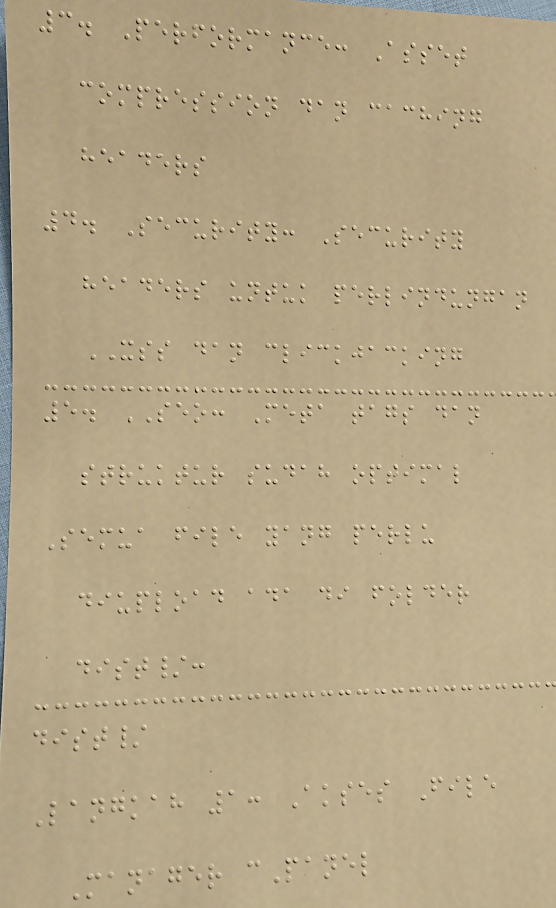3. Performance: Asset
compression dan caching
headers
4. Security: Security
headers untuk perlindungan
XSS dan clickjacking
5. SEO: Meta tags dan
struktur sudah optimal
Semua file yang perlu
diupload ada di folder
dist/:
dist/
Langkah 1: Akses File
Manager cPanel
